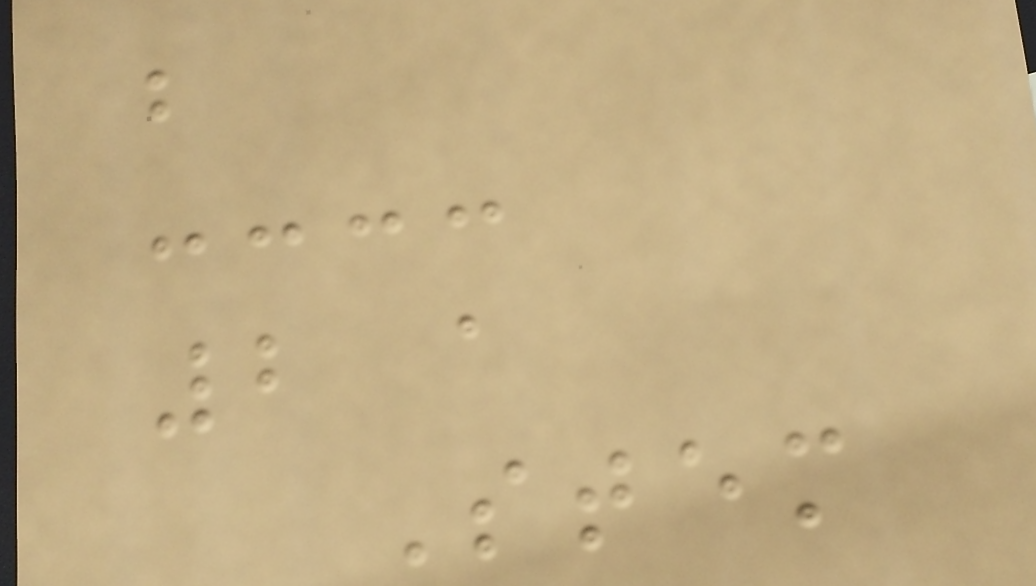b
2 a
Stem
